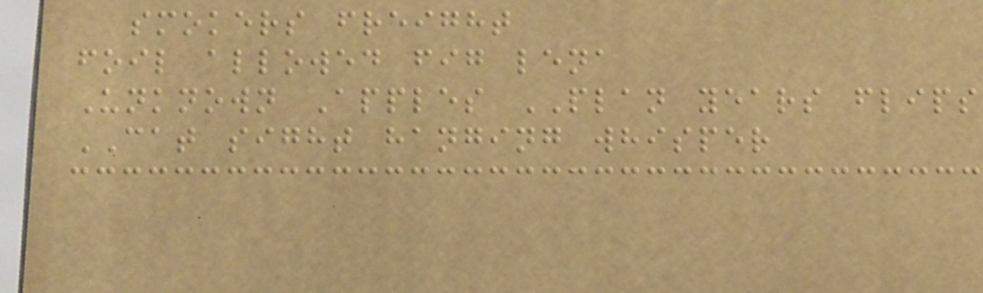smokers freight
foil allowed fig lena
Unknown Apples PLAN years flips
CAT sight hanging whisper
